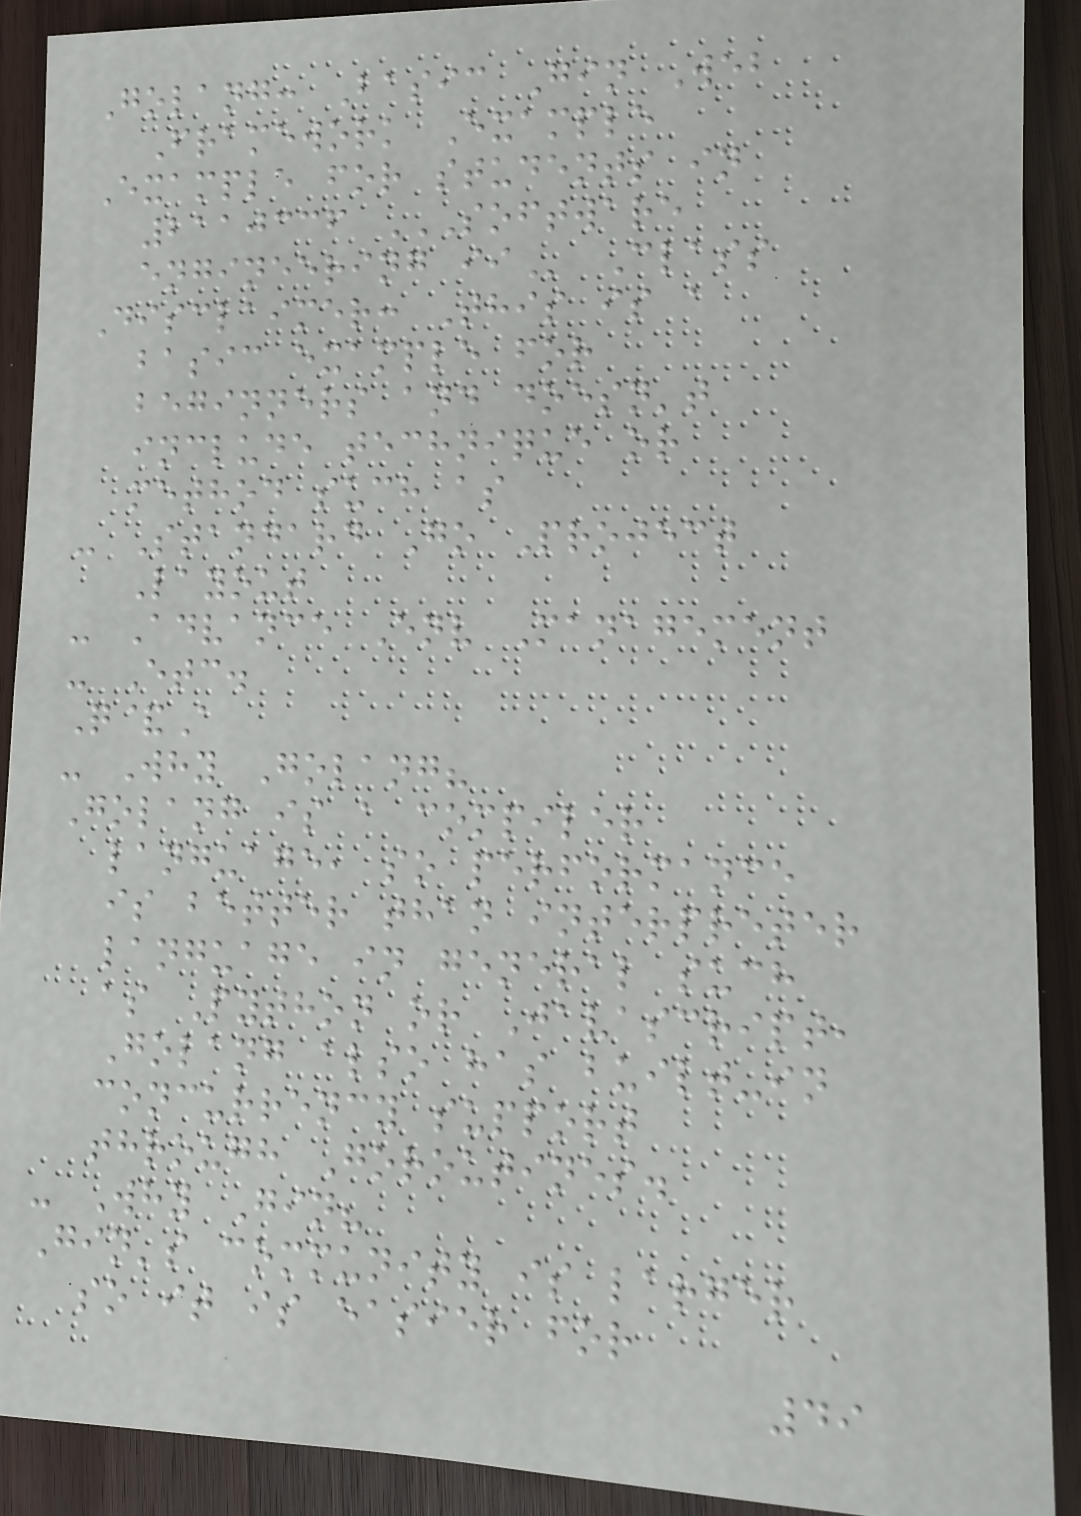Golang: Basic Gin Web
Framework Example
Example for students in
2110336 SOFTWARE
ENGINEERING II Class
Disclaimer: This is a
basic example for
beginners and doesn't
include technique or
method such as
- Standard Go Project
Layout
- Advance Env Management
- Etc.
Q&A
- Why Golang?
Golang is a compiler
language, so performance
is better than interpreter
language in general such
as Python or Javascript,
Golang also has built-in
concurrency support
through Goroutines.
- Why Gin?
Gin's community is larger
so it is easier for
49
